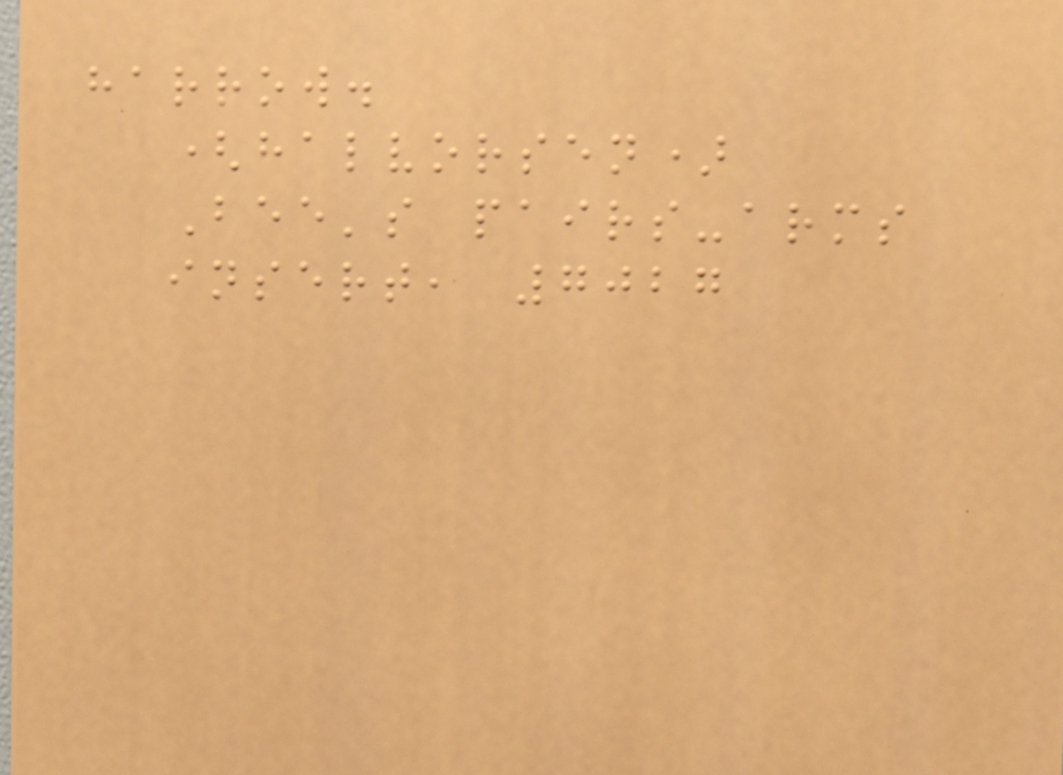harrow.
(halvorsen)
Bee's pairs-arms
insert, 7027
